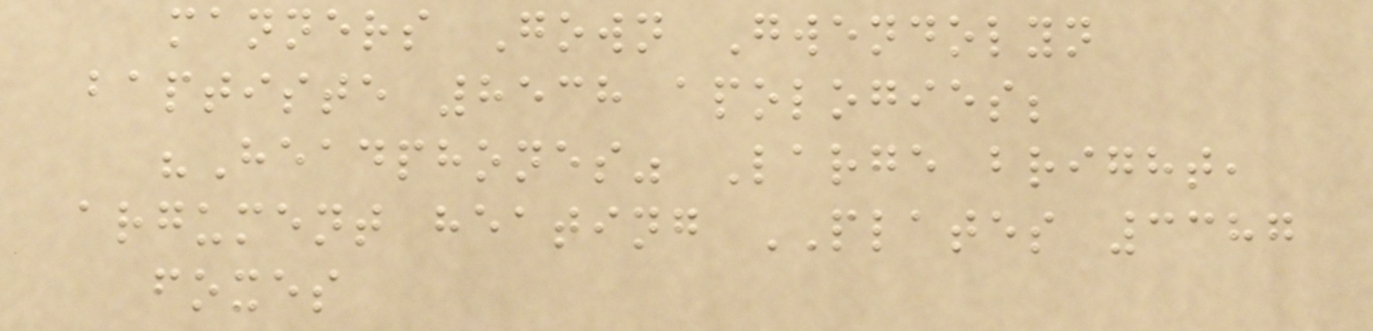manners Gown Gwendolyn
baptiste 8538 apologies;
"Headphones" Large bright,
argument heating PLATES 3387
foxes
